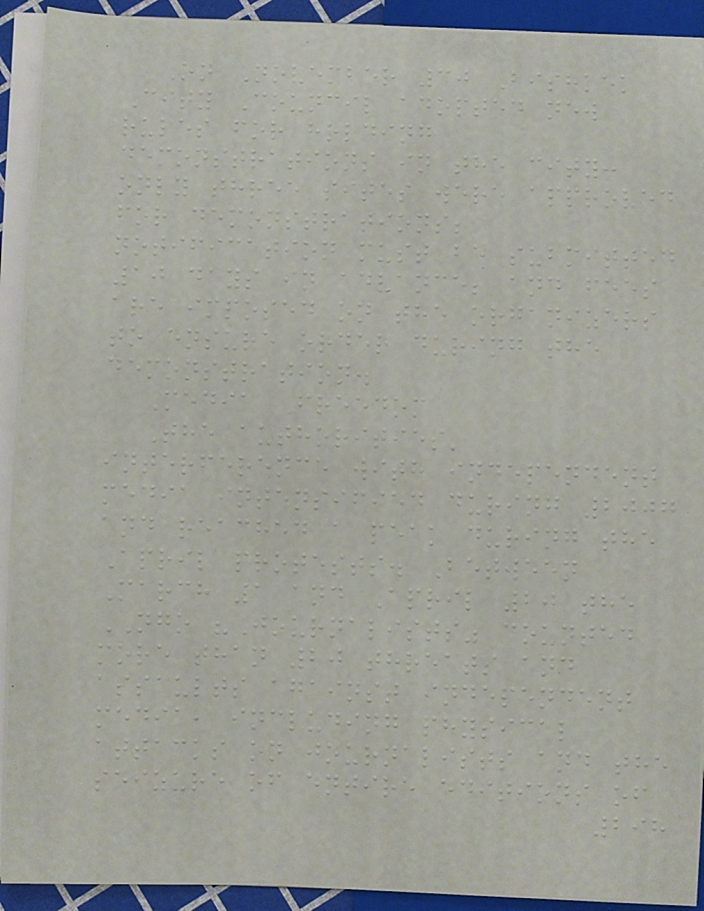On November 30 Bishkek
City Council adopted new
rules for holding
demonstrations in the city:
only three sites were approved
for demonstrations;
notification must be submitted
10 days in advance; and fees
are imposed on the organizers
to ensure order during the
demonstration.
Media Freedom
The authorities'
interference with independent
media intensified during 2007
and reached a peak during the
April protests. Between
March 1 and April 20 the
NGO "Journalists" counted
more than 20 threats and
assaults against independent
media, including physical
attacks on journalists and the
seizure of entire editions of
298
